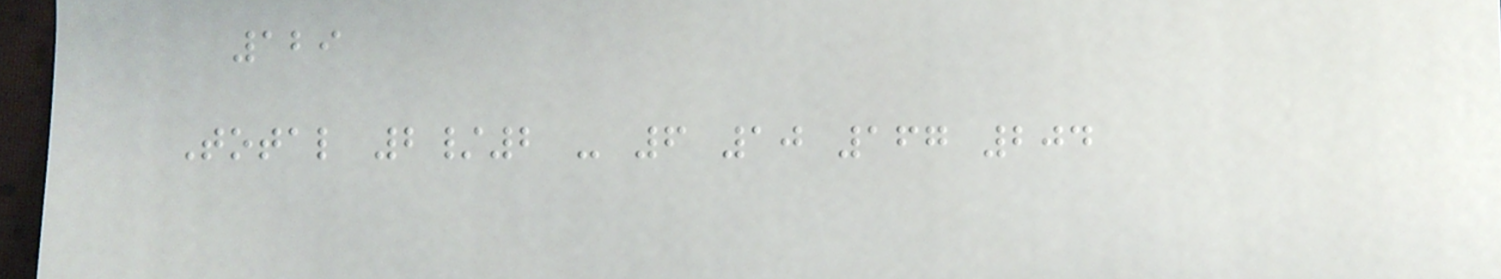129
Total 2/2 - 6 10 167 204
